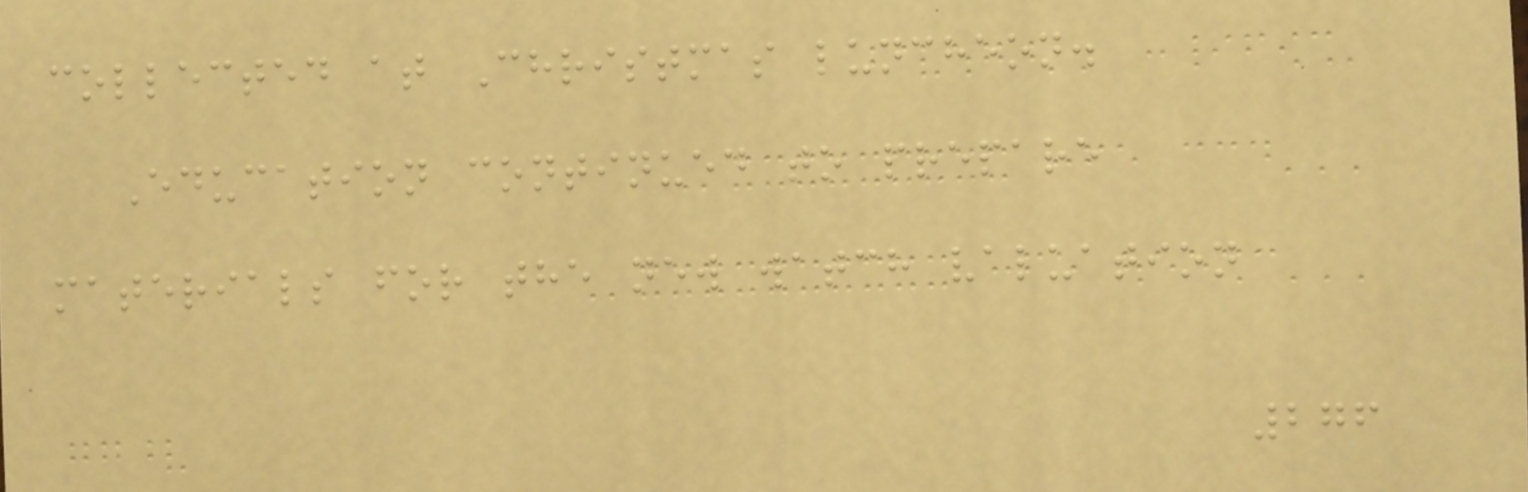collected at Christmas luncheon.
Education continued to prepare
materials for the new watch valuation
276
